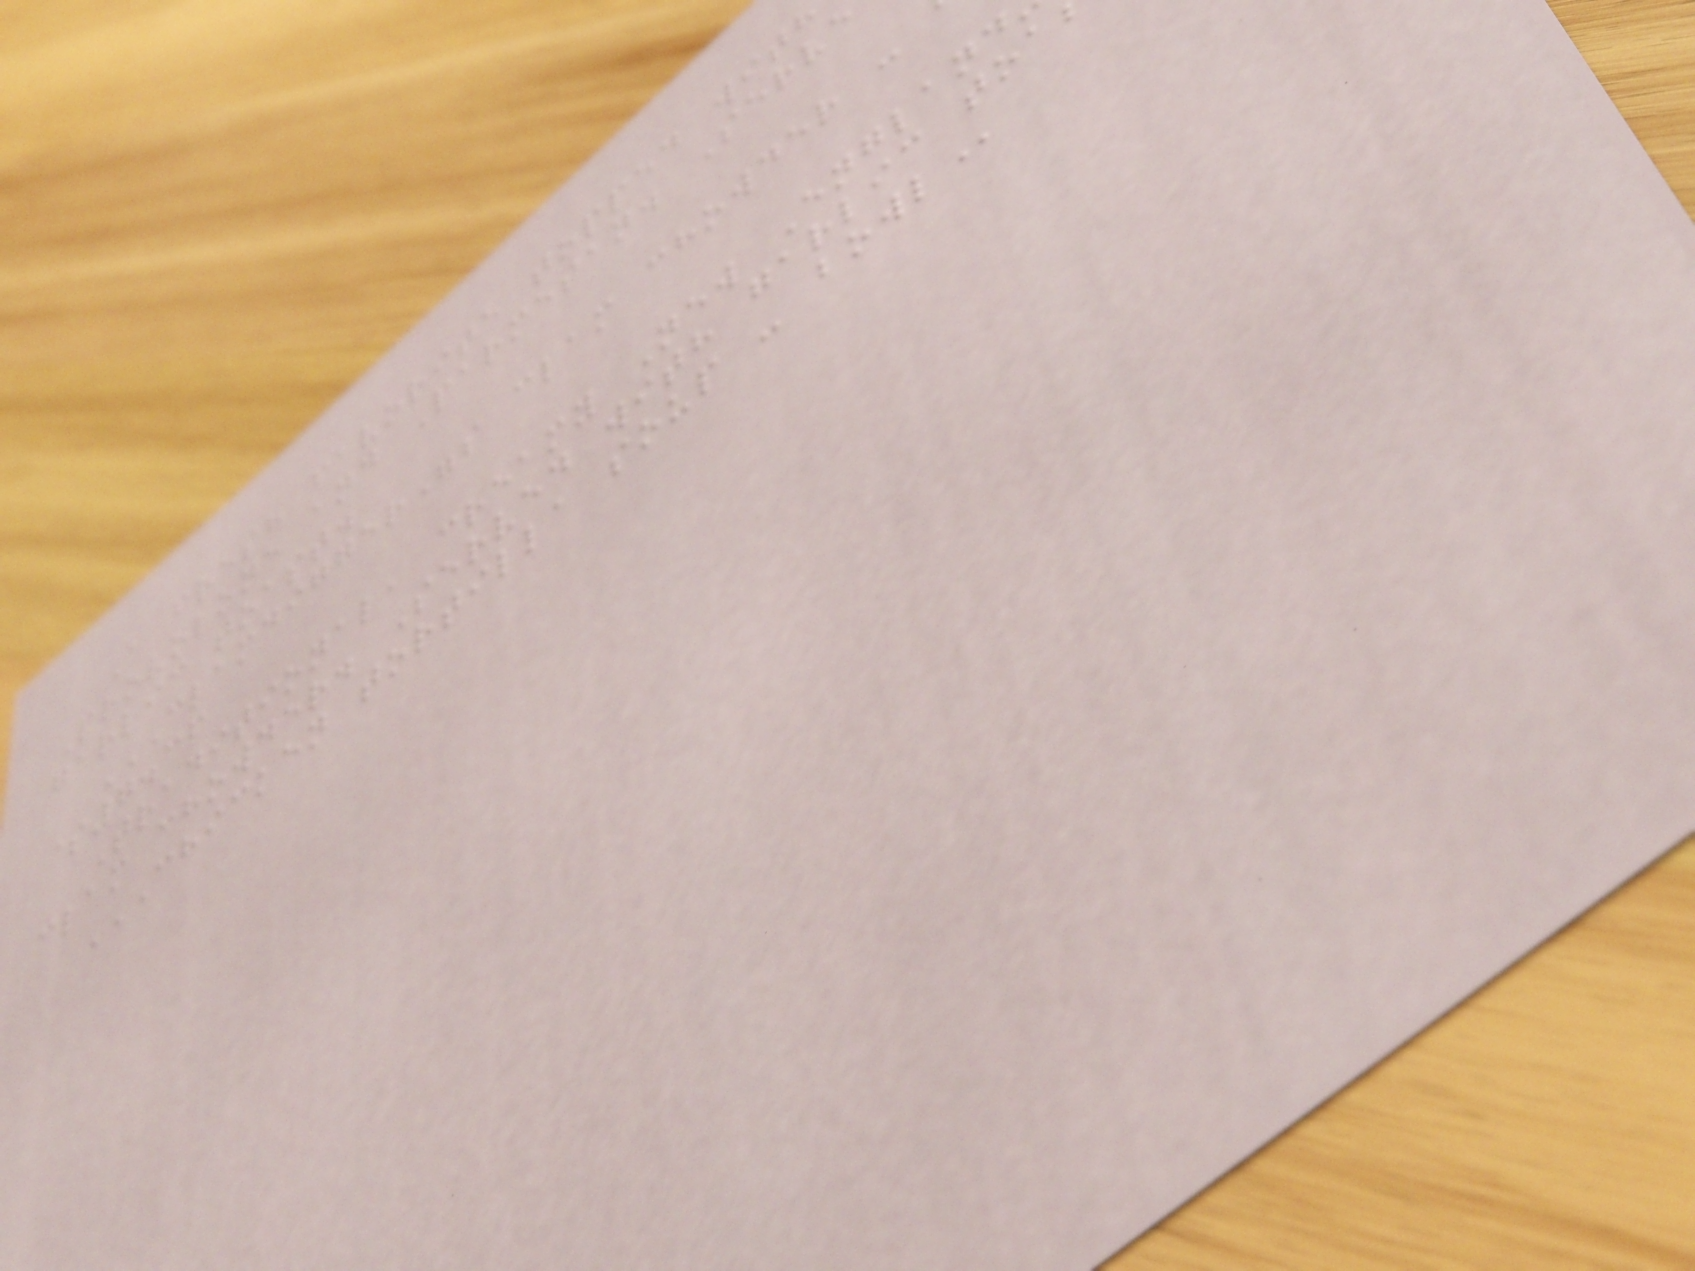A fresh favorite topped with
Provolone and Parmesan. Serve
garlic toast.
$7.36
Traditional, creamy New England
clam chowder. Served with garlic toa
CHICKEN TORTILLA SOUP - BOWL
